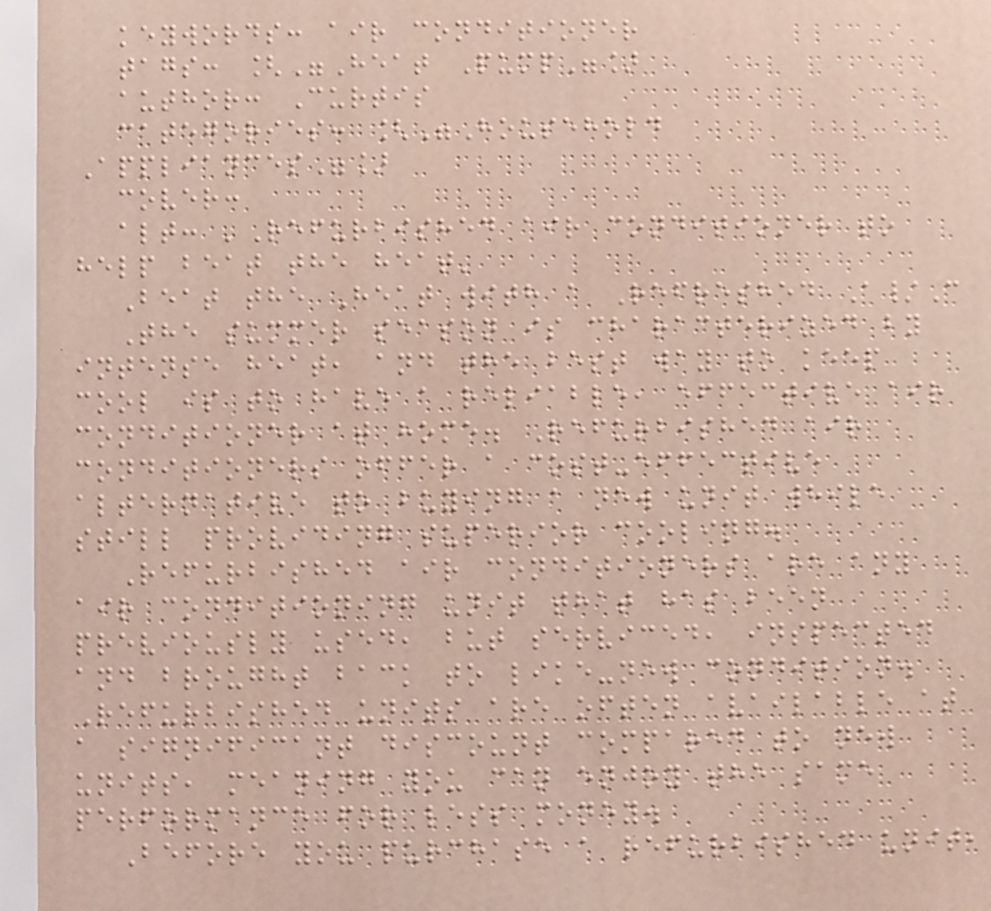keywords: air conditioner
tags: ["Heat Pump"]
author: Curtis
categories: ["Household
Appliances"]
cover:
alt: 'Refurbished air conditioner to
help beat the heat'
Beat the Heat with a Refreshed A/C
The summer season is characterized by
intense heat, and the best way to keep
cool is to have a reliable, effective air
conditioner at home. Refurbished air
conditioners offer a cost-effective
alternative to buying a new unit while
still providing superior cooling.
Refurbished air conditioners are any
air conditioning unit that has been
previously used, but serviced, inspected
and brought back to like-new condition.
Refurbished units are often available at
a significant discount compared to new
units, meaning you can enjoy the same
performance for less money.
Before you purchase a refurbished unit,
